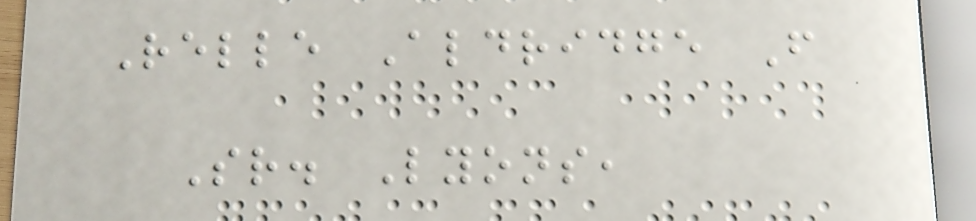Relle Aldridge F
Sr. Lyons,
